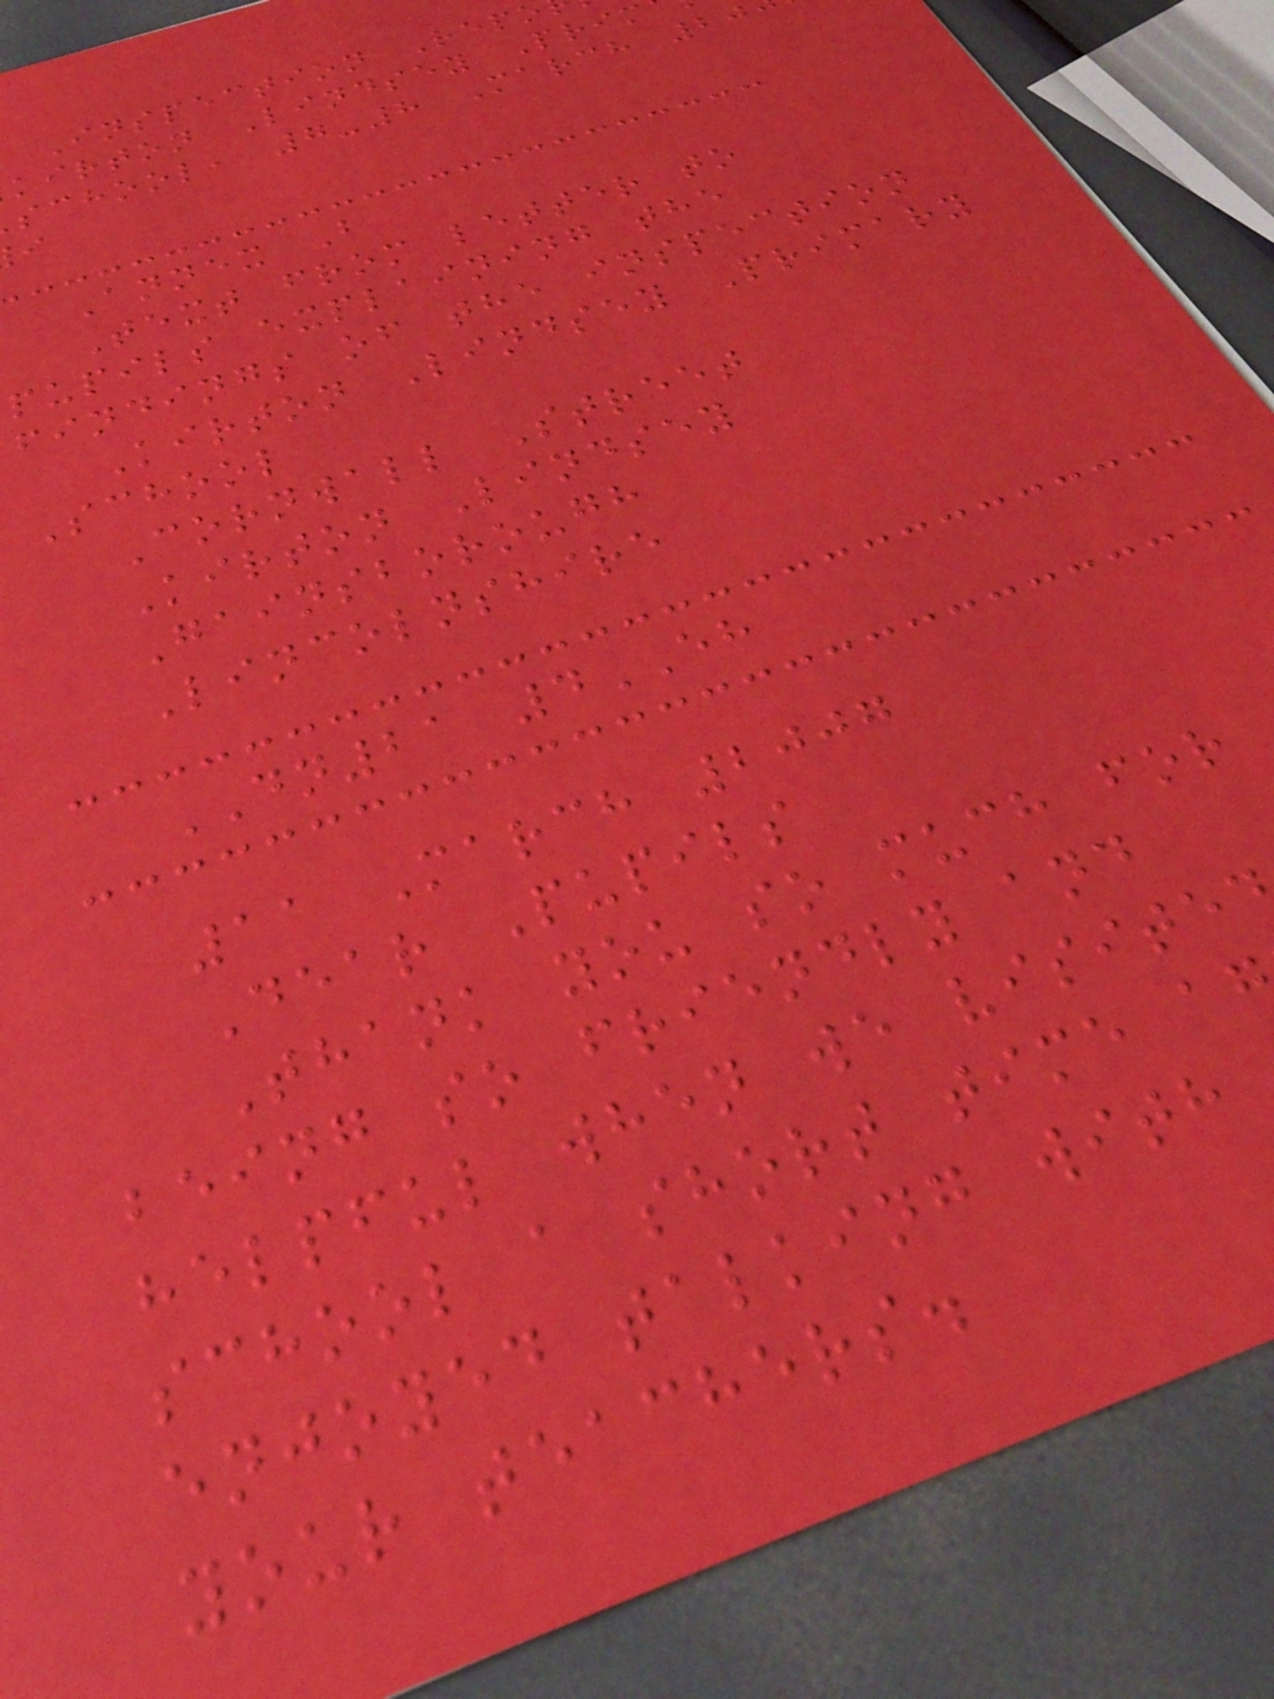Inspection Repo
kirton Lindsey Prim
school, 7-8 March 20
Annex B
Text from letter to
pupils explaining the
findings of the inspection
Kirton Lindsey Primary
School
Cornwall Street
Kirton Lindsey
Gainsborough
Lincolnshire
DN21 4EH
11 March 2007
Dear Pupils
Thank you so much for
being so friendly and
helpful when we visite
school a short time a
enjoyed talking with
your teachers.
